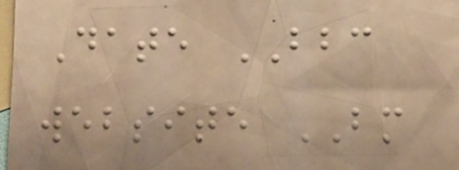Date BBC
website BM
